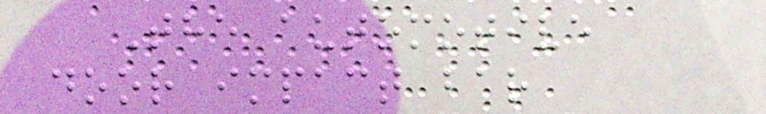The automotive
door impact bar
